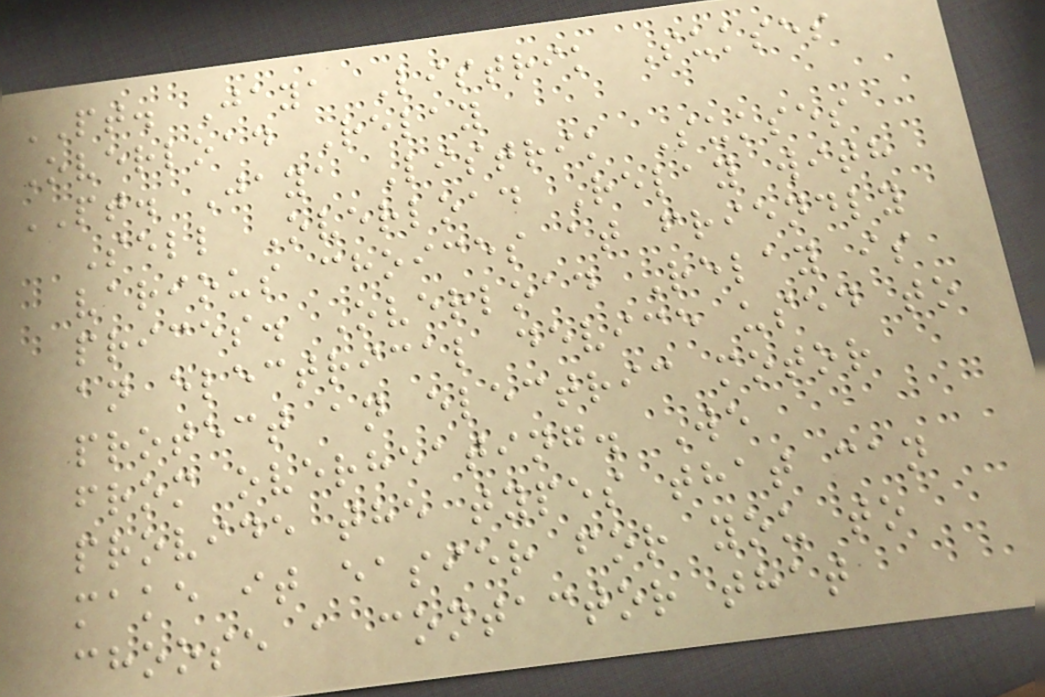PT. Jaya Listrik Sukses
Overload Relay
PT. Jaya Listrik Sukses
Sell Overload Relay with
various choices at friendly
prices. Overload Relay is
an electrical device used to
protect an electric motor
from overheating. We
provide the types that can
make it easier for you to
choose a contactor that
